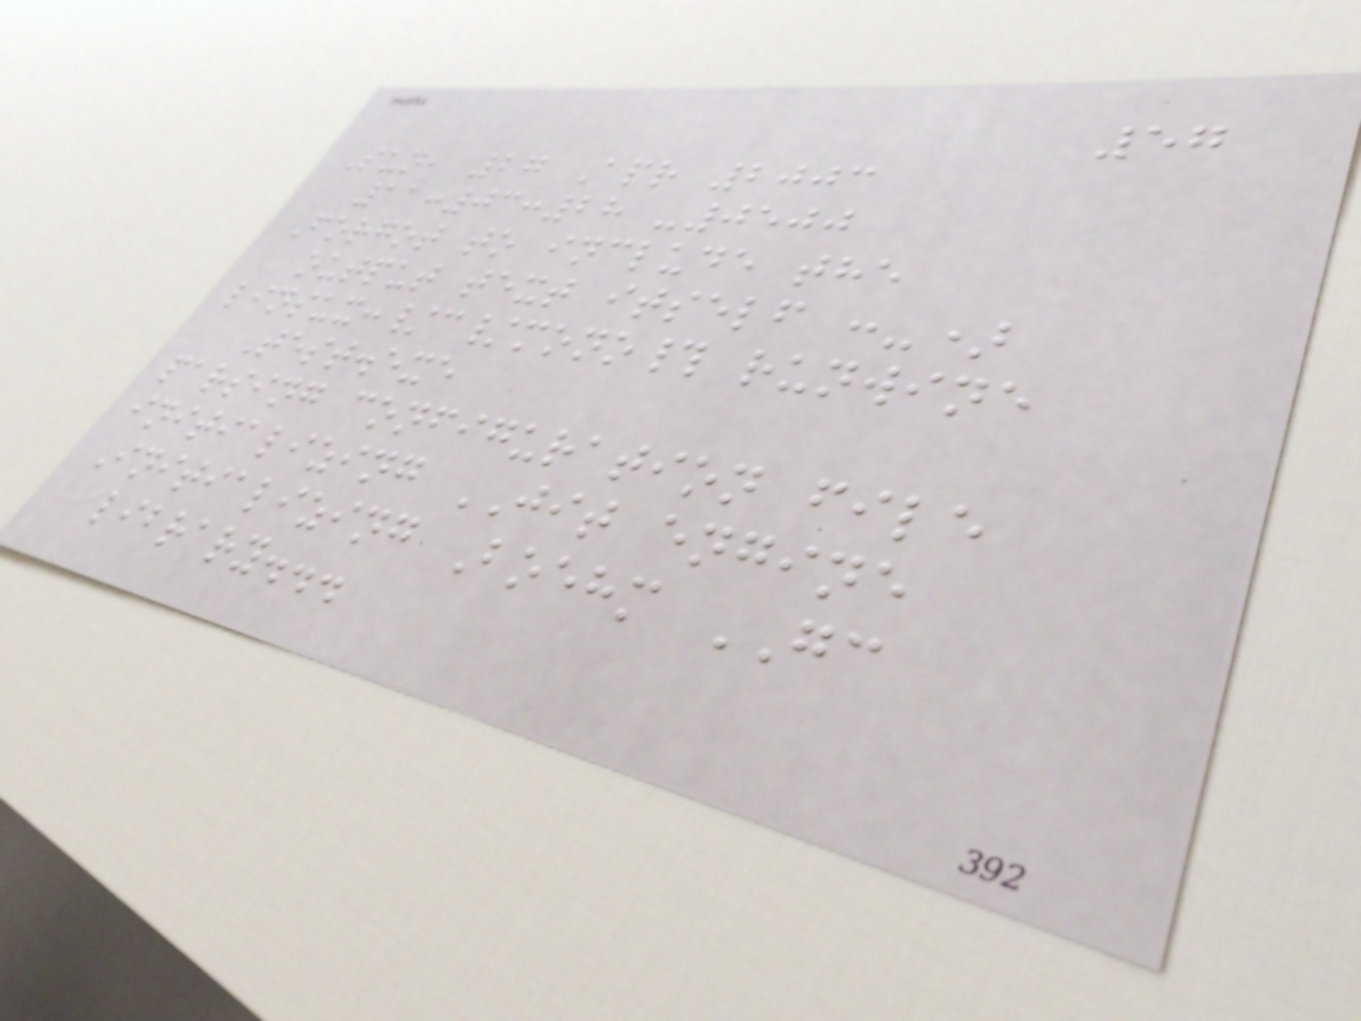57
Sun, 27 Apr 2003
11:03:28 -0500
Forgot to include the
output text itself :-)
linsux:/c/mono# runwine
Test.exe
parsing configuration file
initializing JIT engine
Initializing Boehm GC
library...
